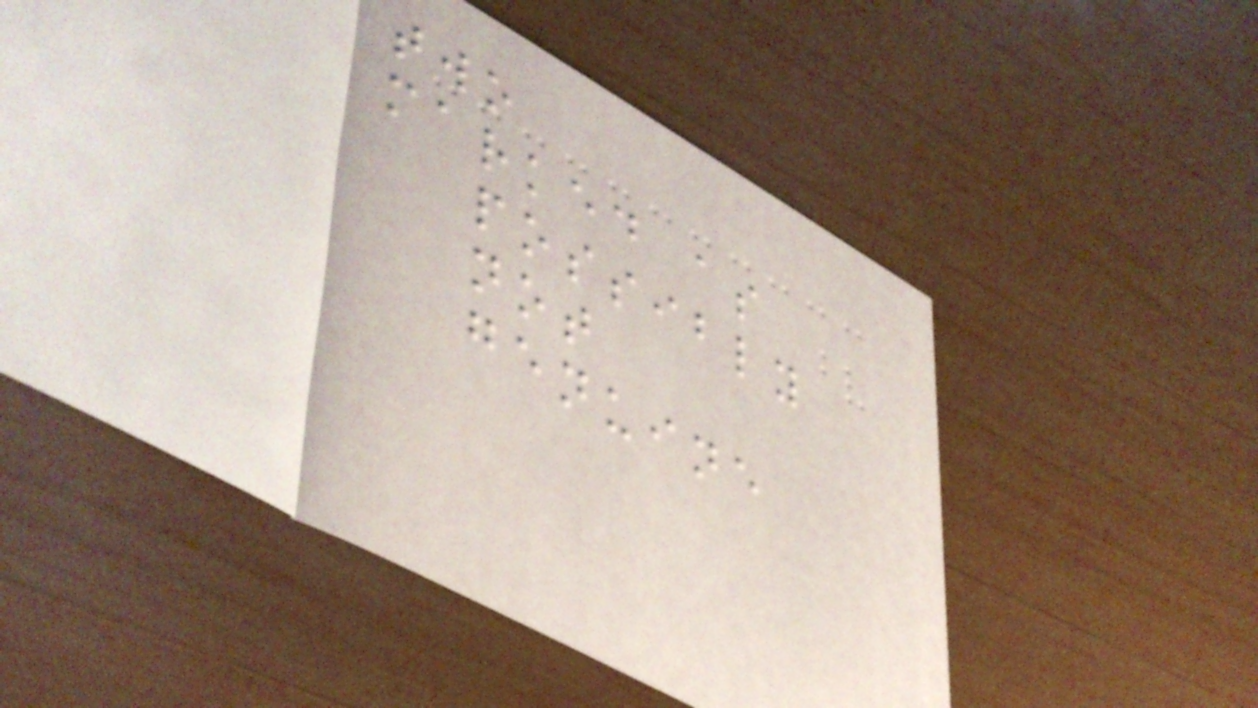two
marked as
possibly
not
genuine
